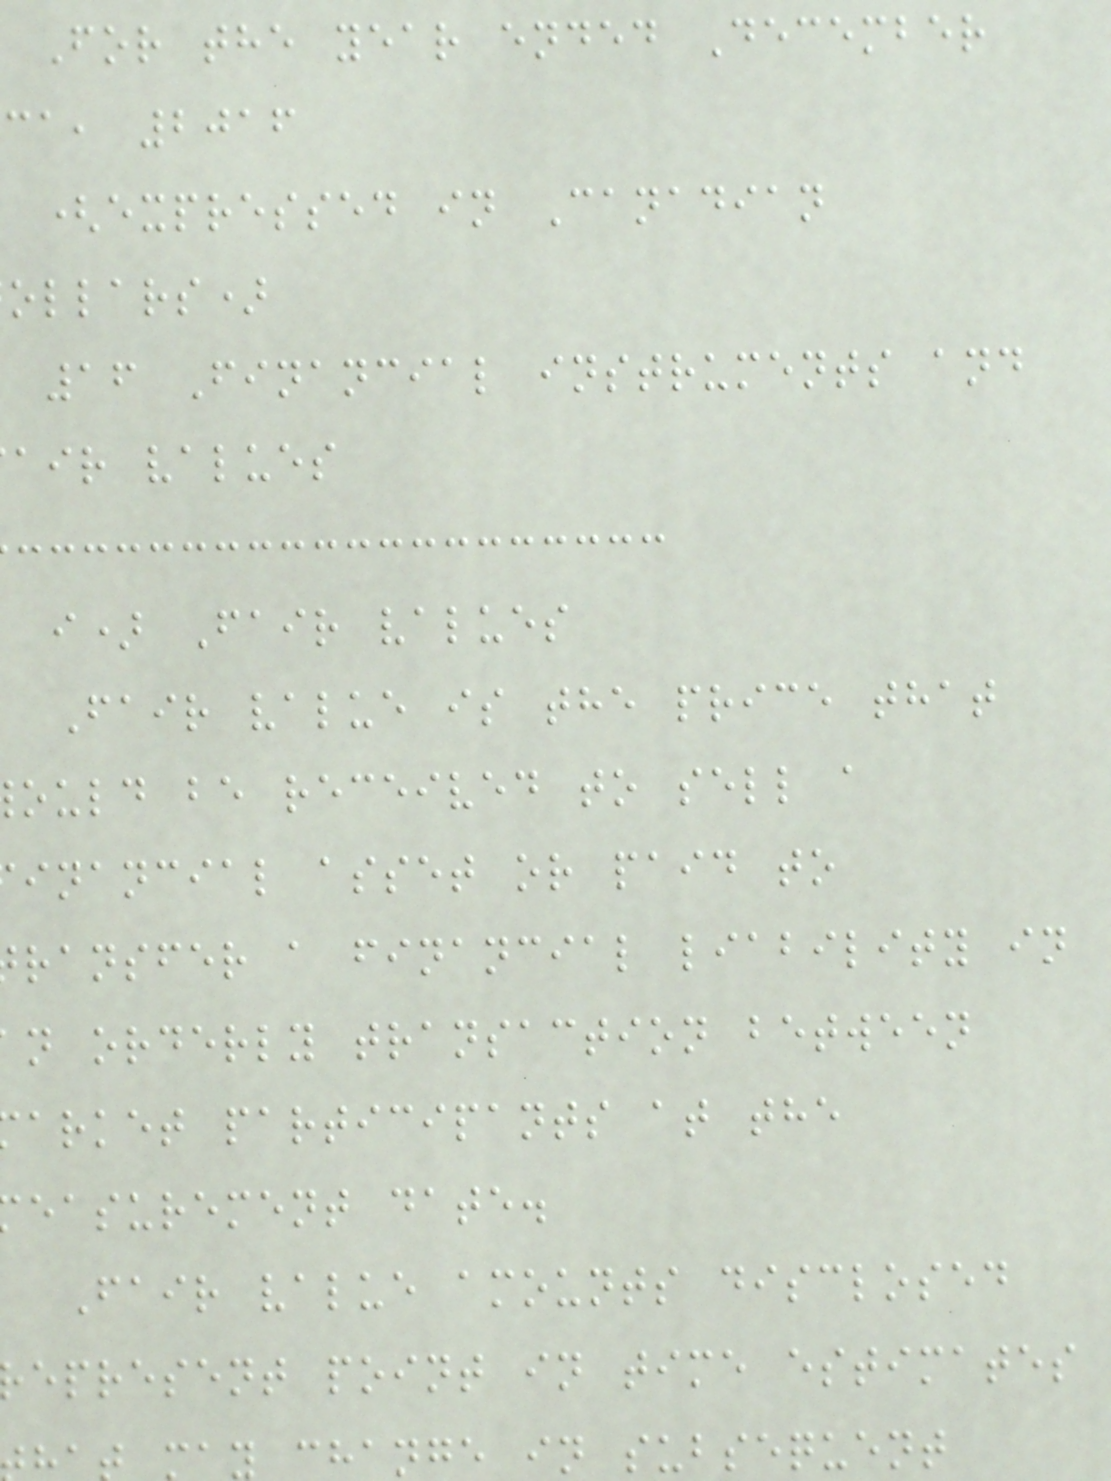For the year ended December
ca, 2016
(expressed in Canadian
ollars)
16 Financial instruments and
air values
i) Fair values
Fair value is the price that
ould be received to sell a
inancial asset or paid to
ransfer a financial liability in
n orderly transaction between
arket participants at the
easurement date.
Fair value amounts disclosed
epresent point in time estimates
ay change in subsequent
